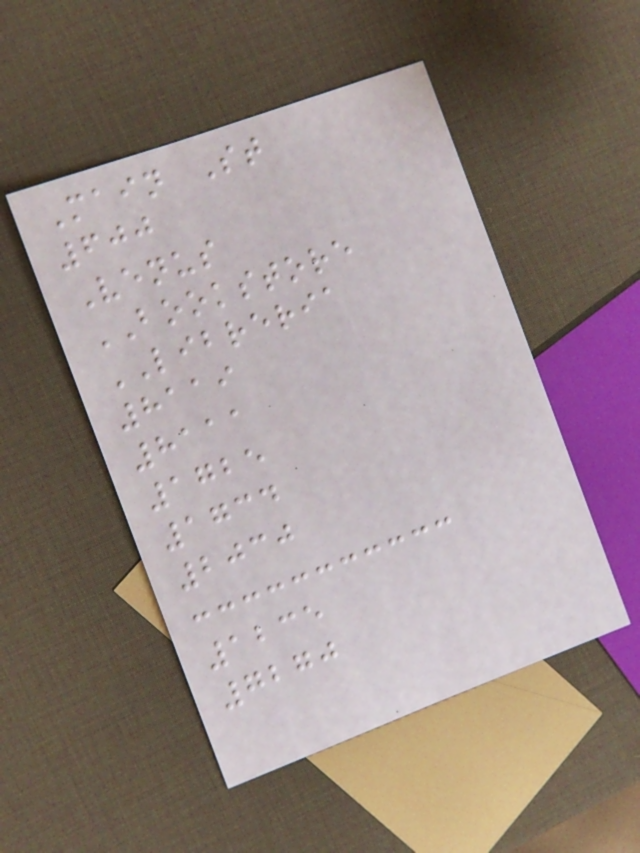Main St
600
Venus
BOOKSTORE
LIBRERIA
8119
8111
1725
1734
2030
1235
7270
